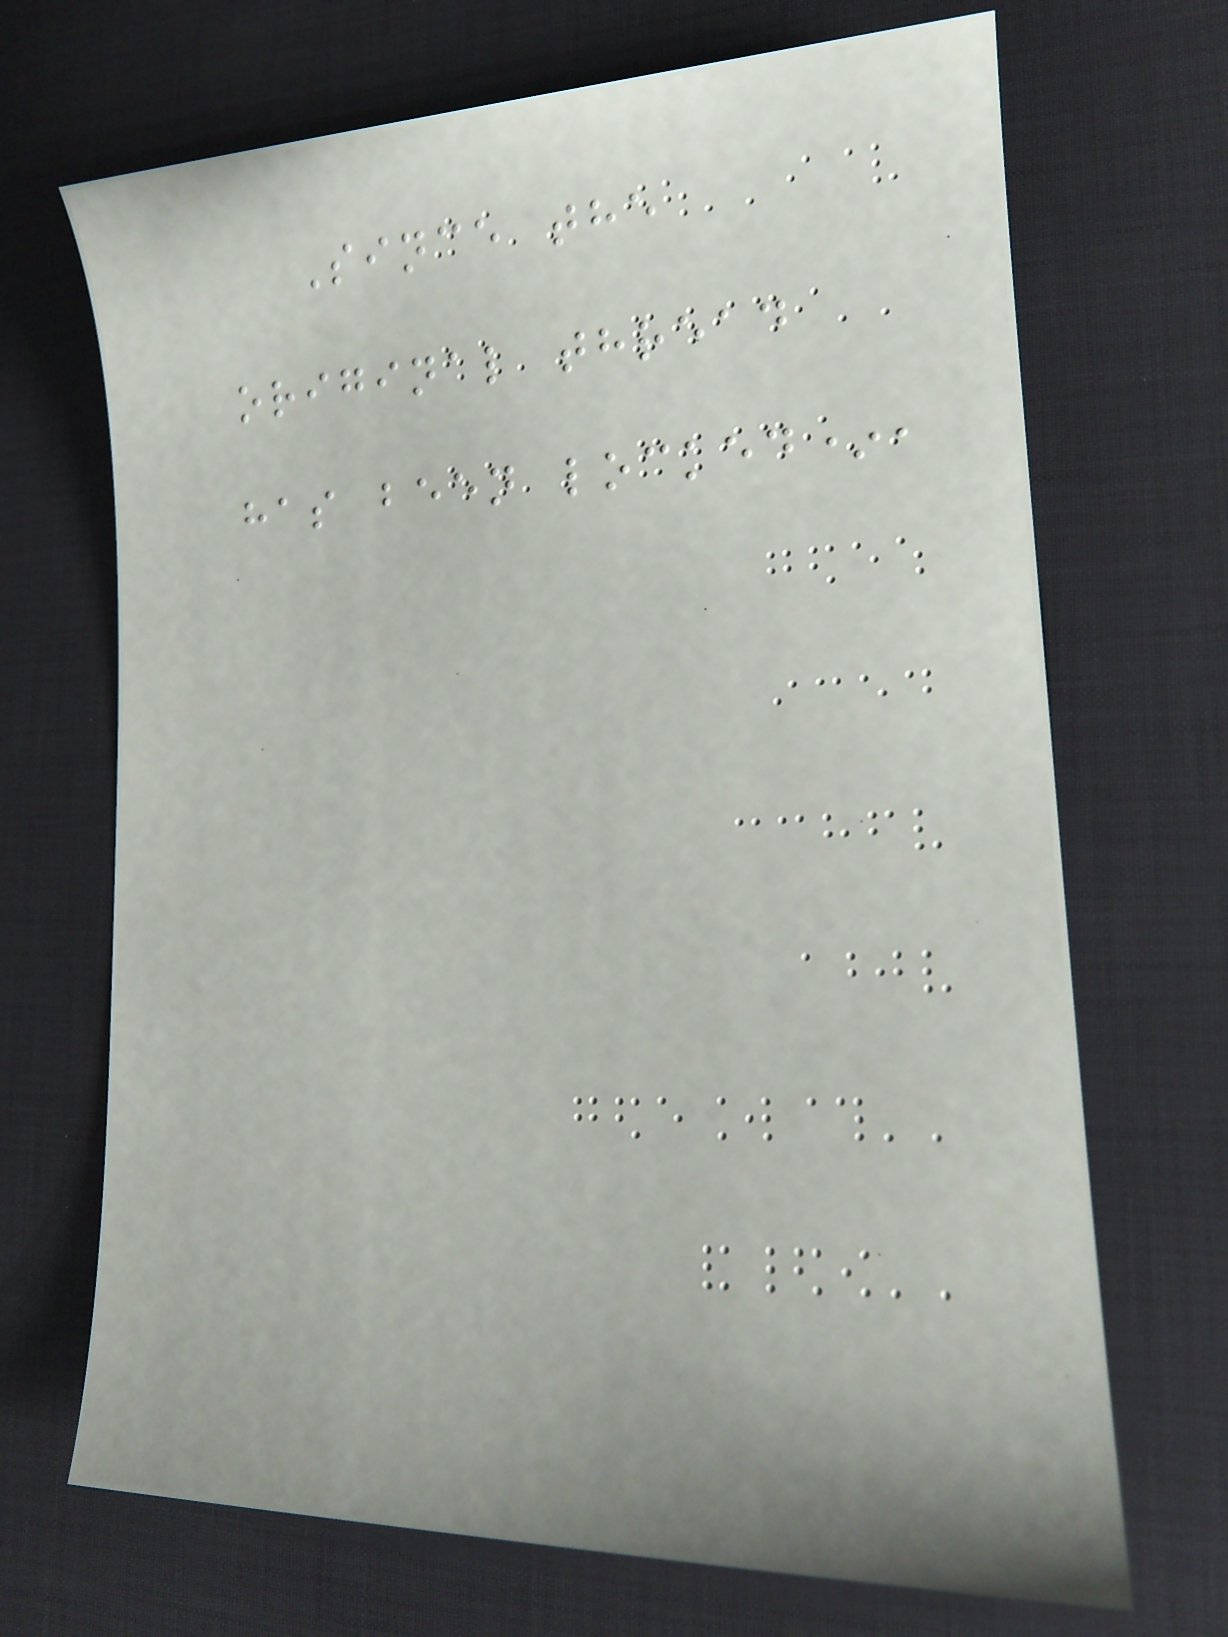Since the
original thread
has been locked*,
